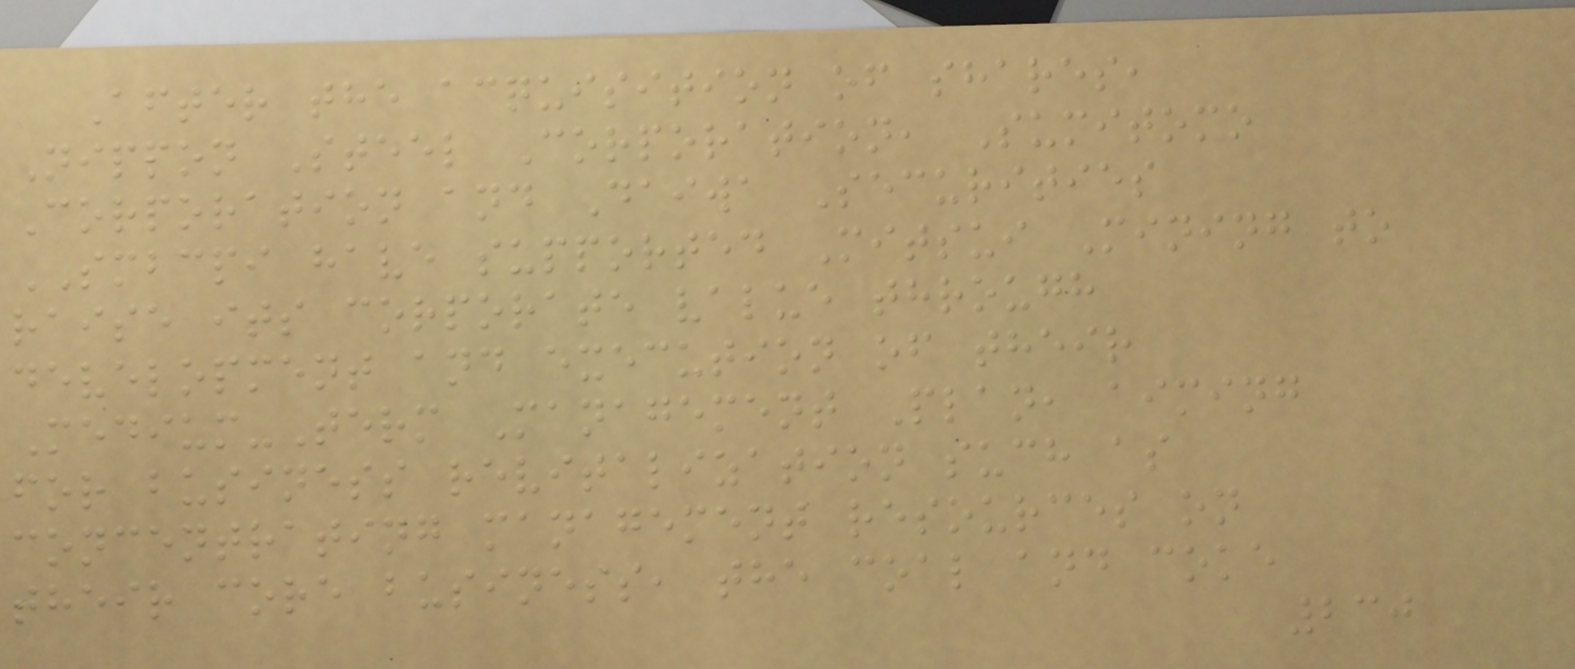After the acquisition of shares,
Nippon Steel Corporation, Sumitomo
Corporation and Daiwa Securities
SMBCPI have supported Mitsui Mining to
raise its corporate value through
development and execution of their
Medium-Term Management Plan, aiming
for business revitalization such as
concentrating management resources on
their core business, the coal and coke
230
